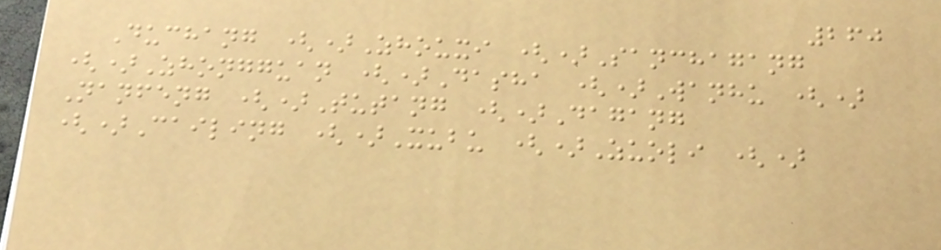260
Duchang ()Zhouxi ()Sanchagang
()Zhongguan ()Dasha ()Wanhu ()
Nanfeng ()Tutang ()Dagang
()Cailing ()Xubu ()Zuoli ()
